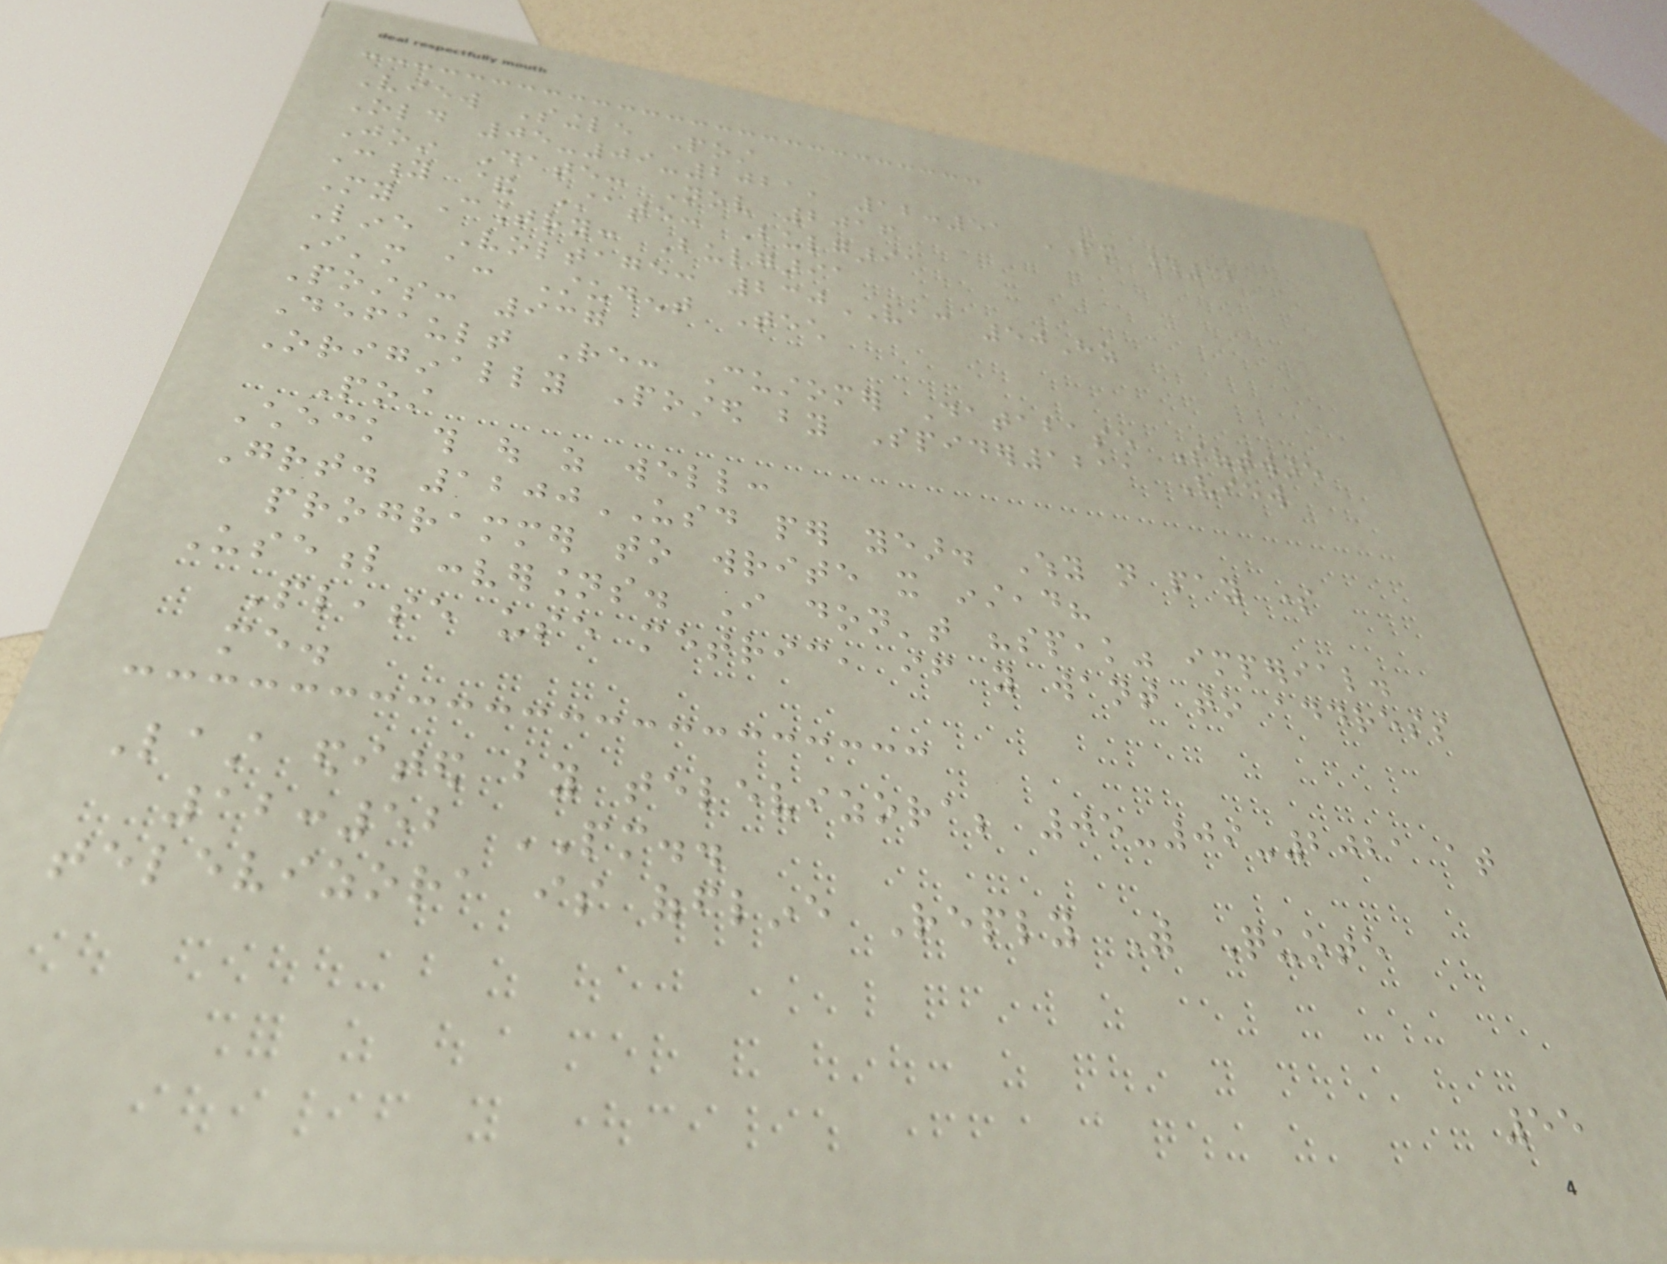View Single Post
Old 05-09-2021, 12:51 PM #32
Join Date: Nov 2016
City & State: Bulgaria
My Country: Bulgaria
Line Voltage: 230VAC 50Hz
I'm a: Student Tech
Posts: 937
Default Re: Customer Database Software
Originally Posted by Spider1211 View
Post
Check this out as well:
Great. 1200USD per year. Why not pay some
programmer to write it instead?
Useful conversions. I don't "speak" imperial.
Please use metric, if you want to address
me.
Last edited by televizora; 05-09-2021 at
12:52 PM..
televizora is offline Reply With Quote
55
